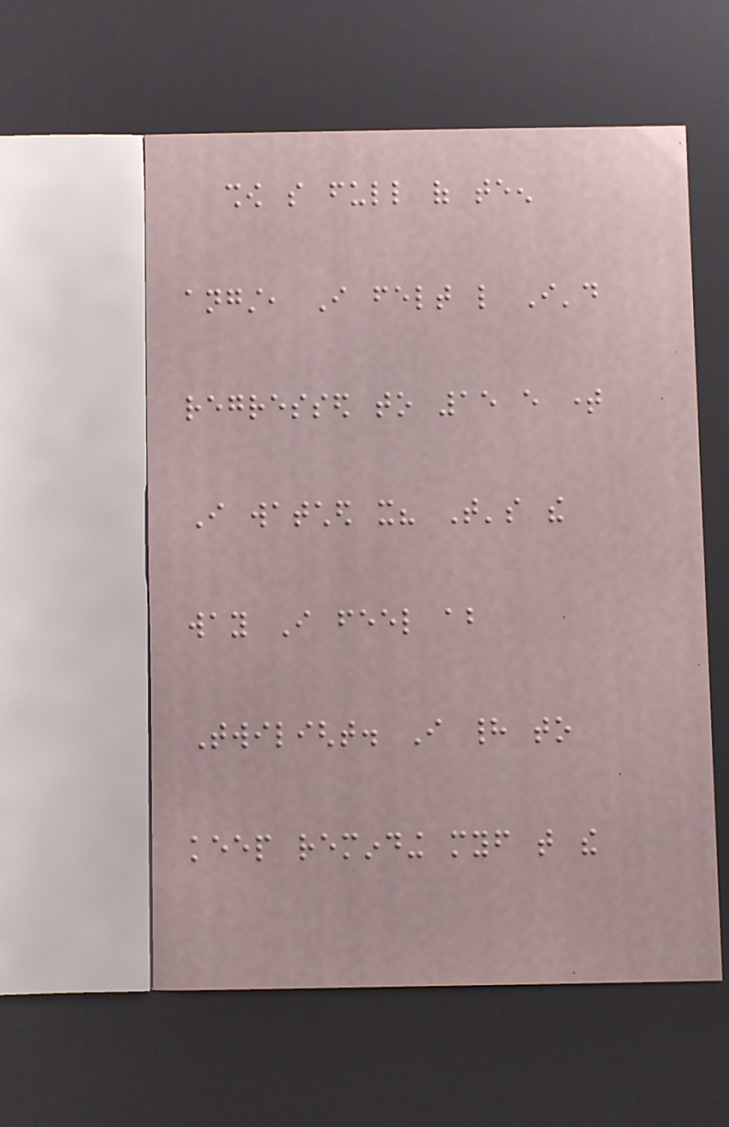show so full of teen
angst, I felt like I'd
regressed to 15 every time
I watched it? That's the
way I feel about
Twilight. I had to
keep reminding myself that the
